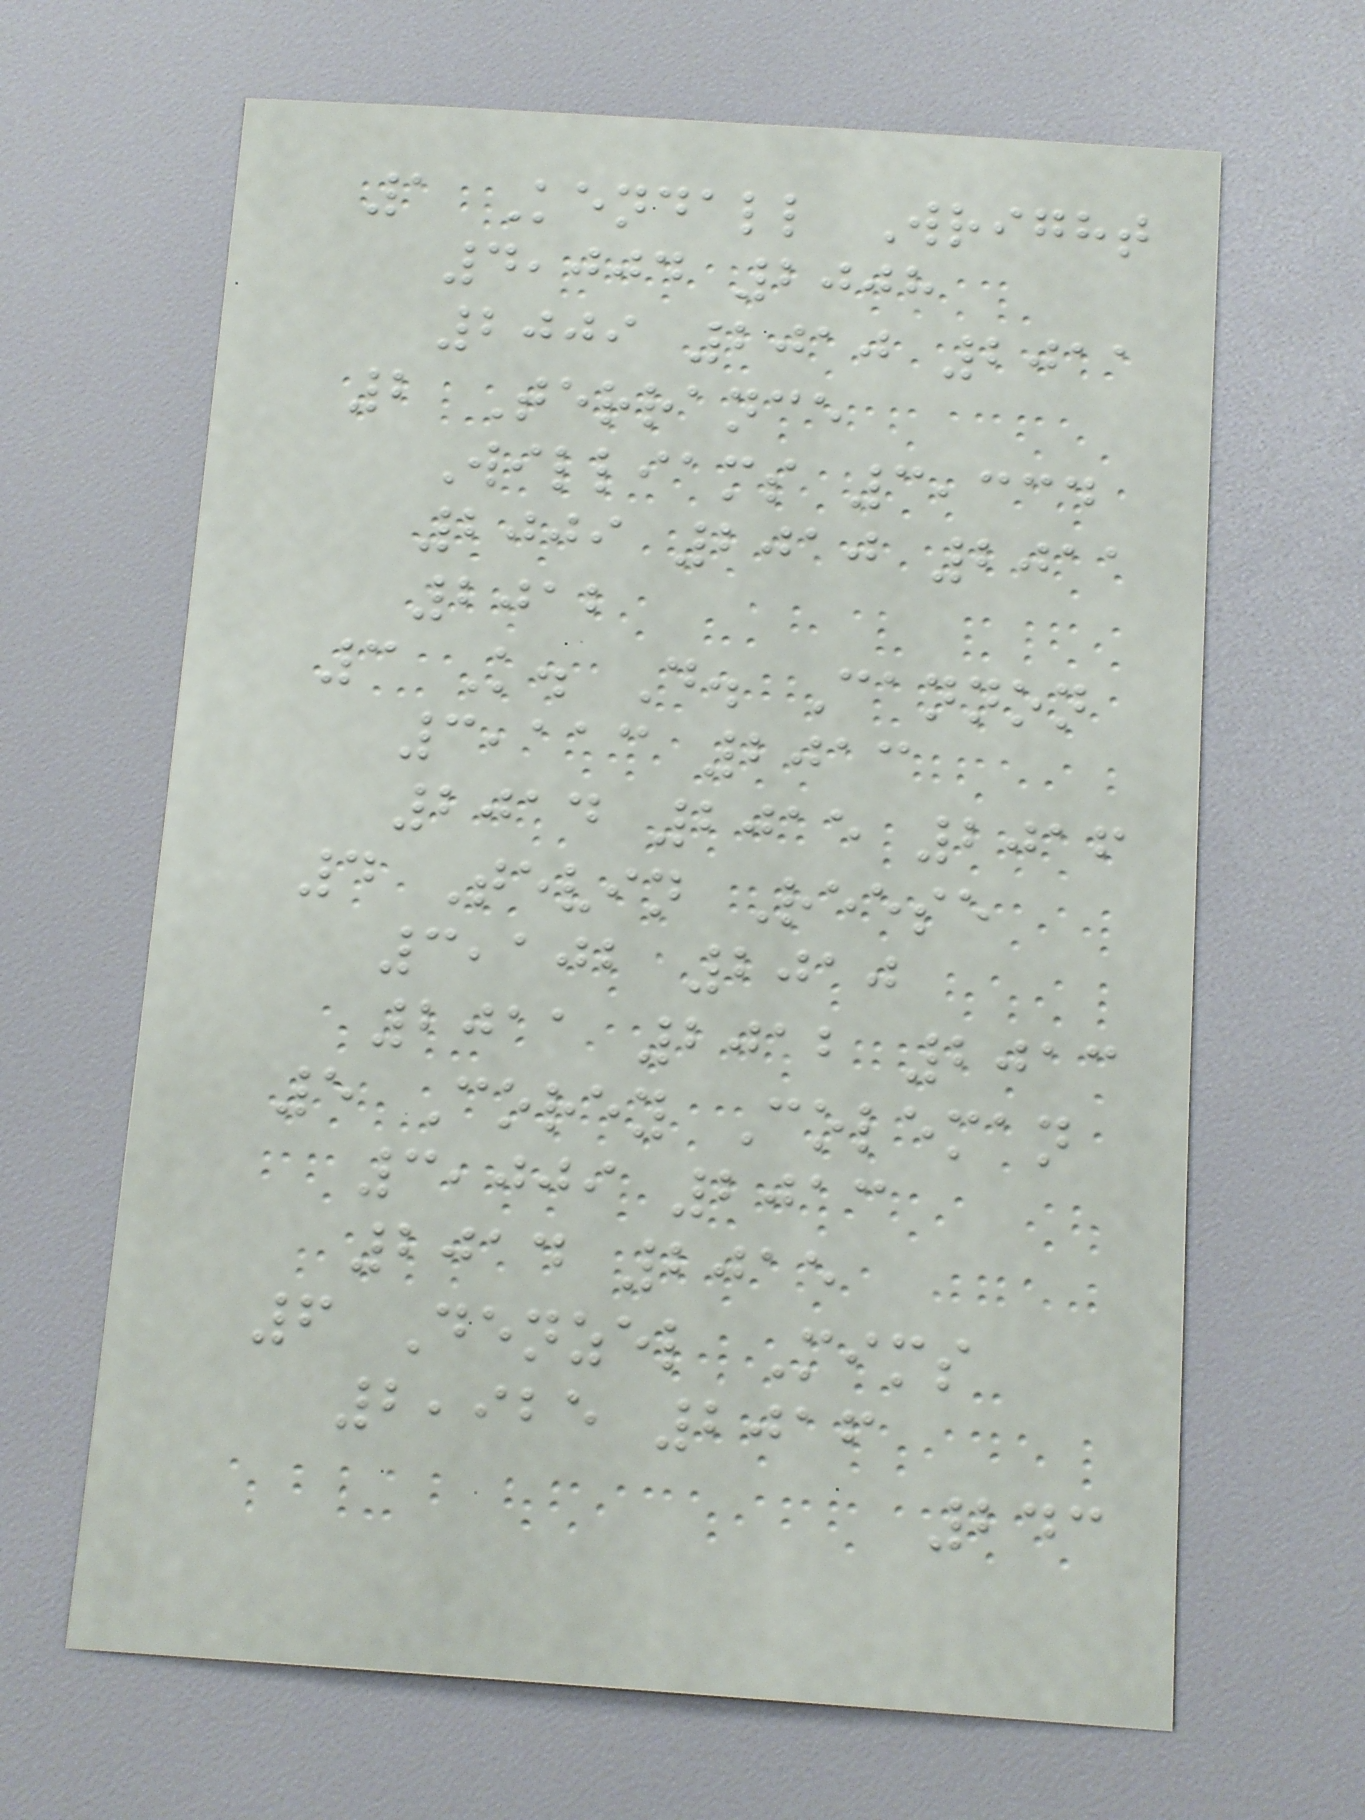1 Kendall Wright
4,004 2008
2009 2010 2011
2 Terrance
Williams 3,334
2009 2010 2011
2012
3 K. D. Cannon
3,113 2013
2014 2015 2016
4 Tevin Reese
3,102 2010
2011 2012 2013
5 Corey Coleman
3,009 2013
2014 2015
6 Denzel Mims
2,925 2016
243
